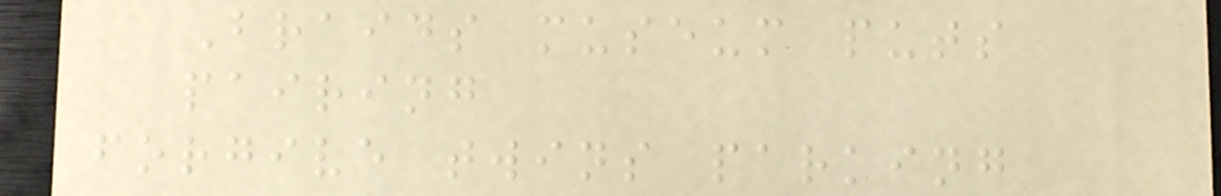Braids museum puts
pairing
forgive twins parking
